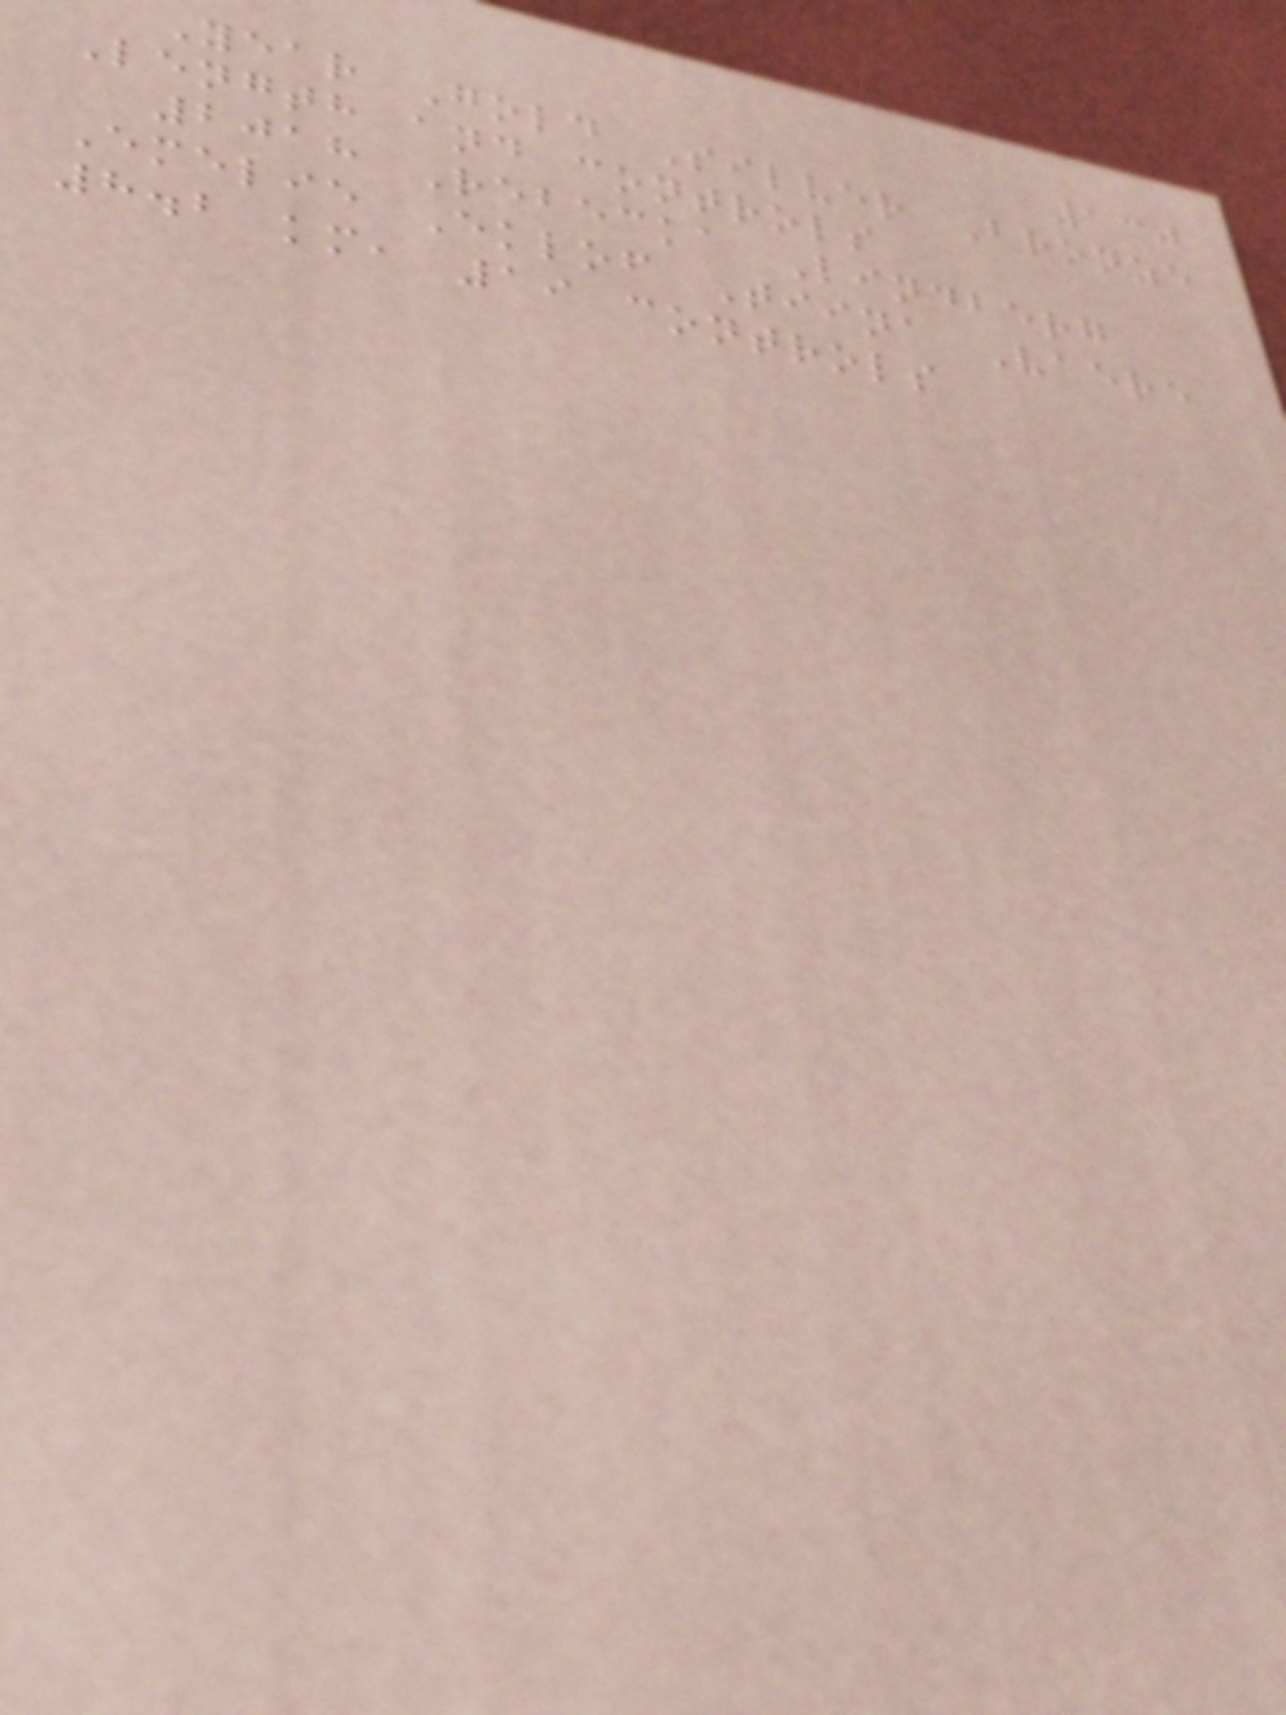130
Year Gold Silver Bronze
Length and controls
2018 Rebecka Lindberg
Emelie Eklof Tiina Vaere
8.2 km, 19 controls
